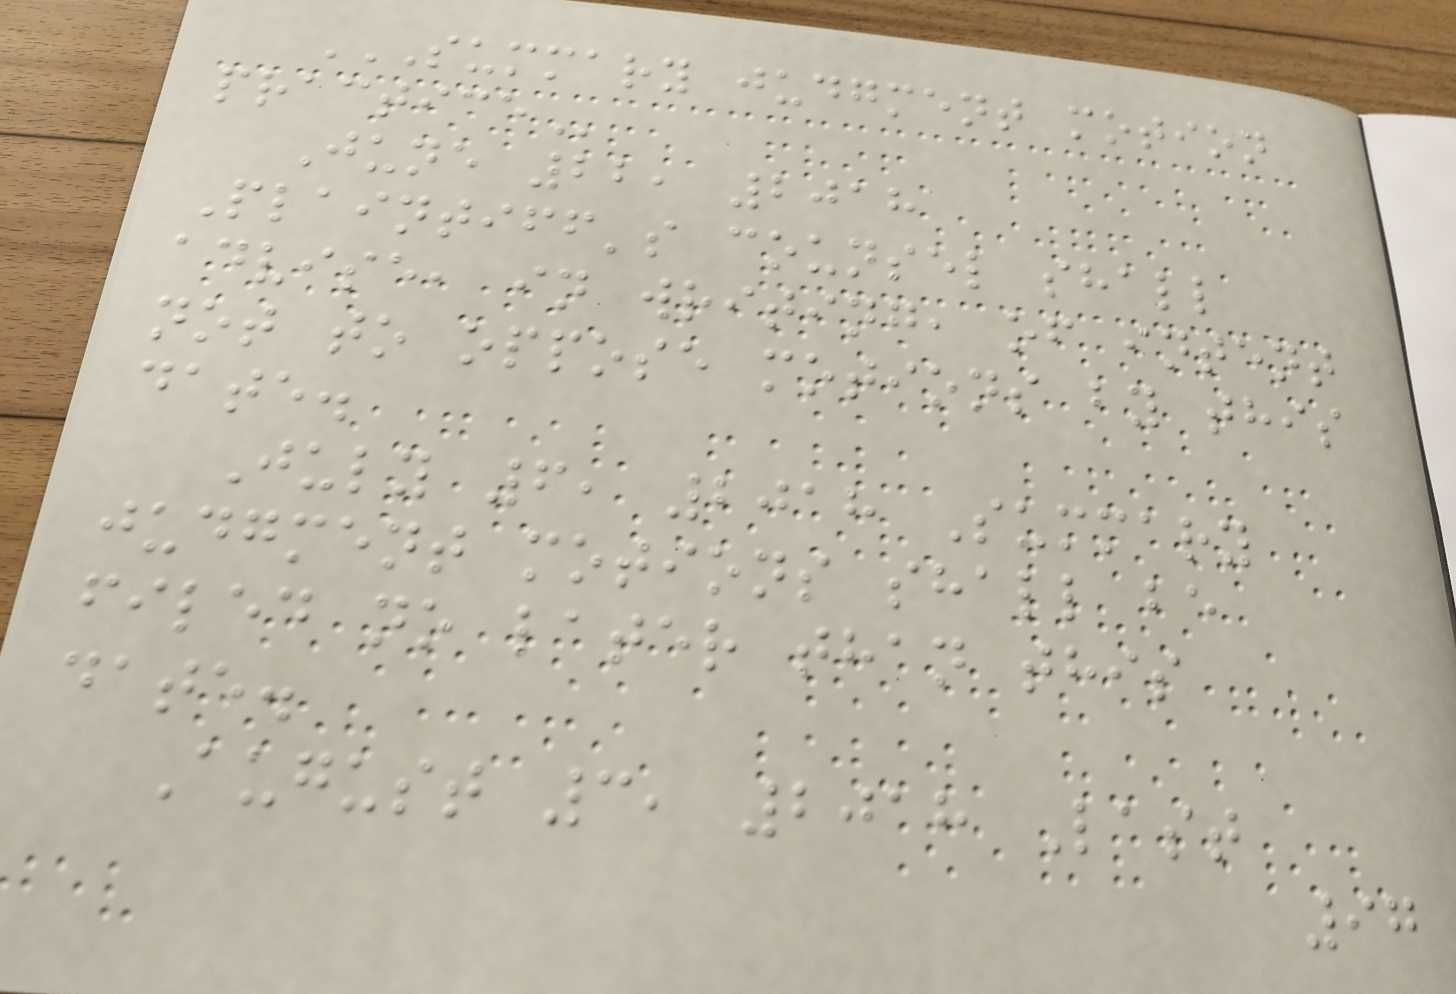SUMMARY JUDGMENT MOTION
PRACTICE
June 22, 2018
Plaintiff's counsel shall
advise, in writing, of intent
not to oppose motions by this
date.
July 6, 2018 Summary
judgment motions shall be
filed no later than this
date.
August 3, 2018 Last
97
